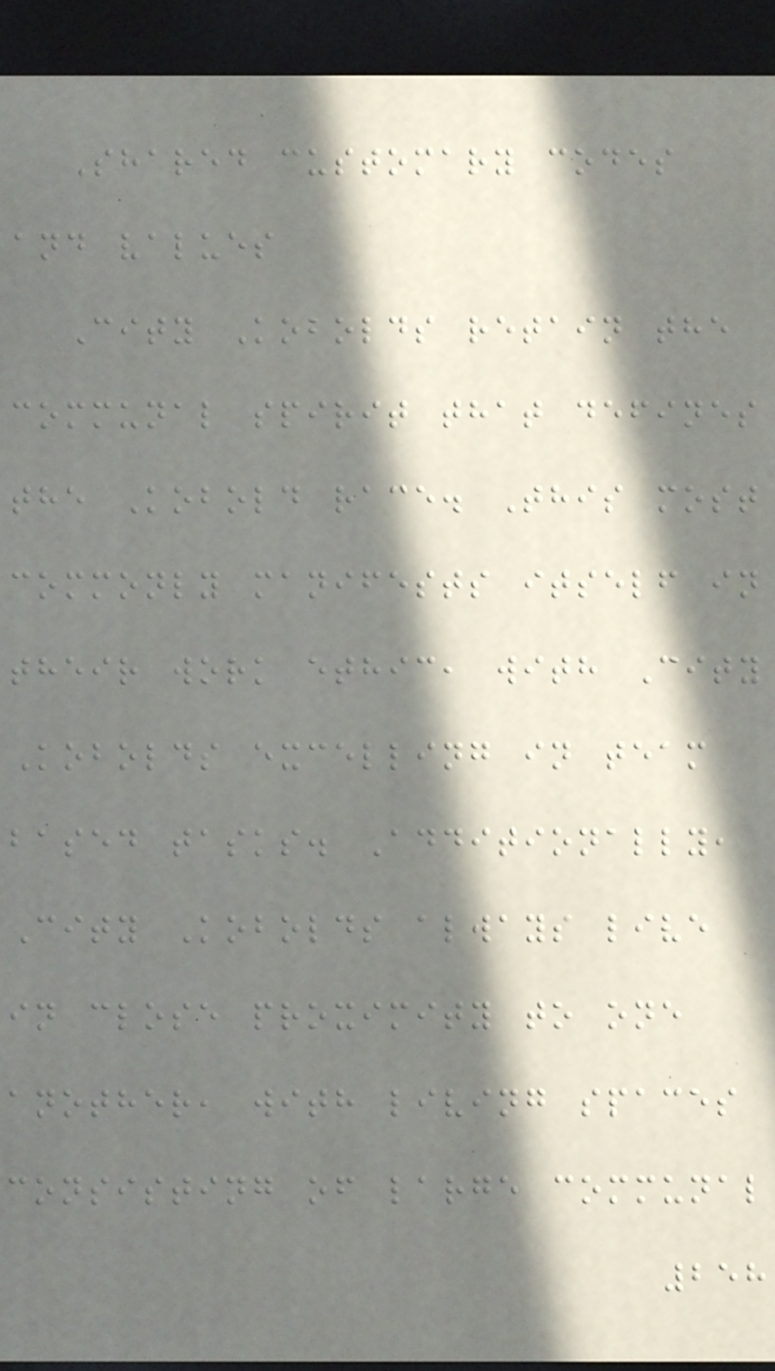Shared customary codes
and values
City Kobolds retain the
communal spirit that defines
the Kobold race. This most
commonly manifests itself in
their work ethic, with City
Kobolds excelling in team
based tasks. Additionally,
City Kobolds always live
in close proximity to one
another, with living spaces
consisting of large communal
258
